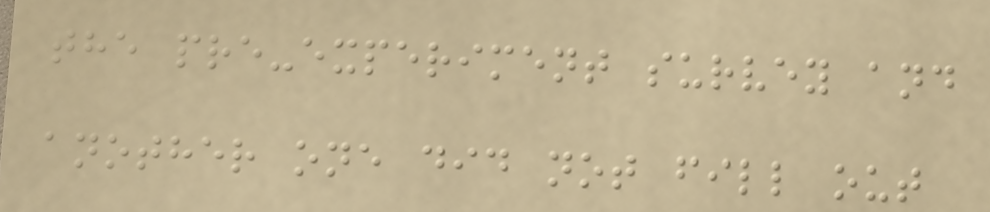the pre-experiment survey and
another one did not fill out
